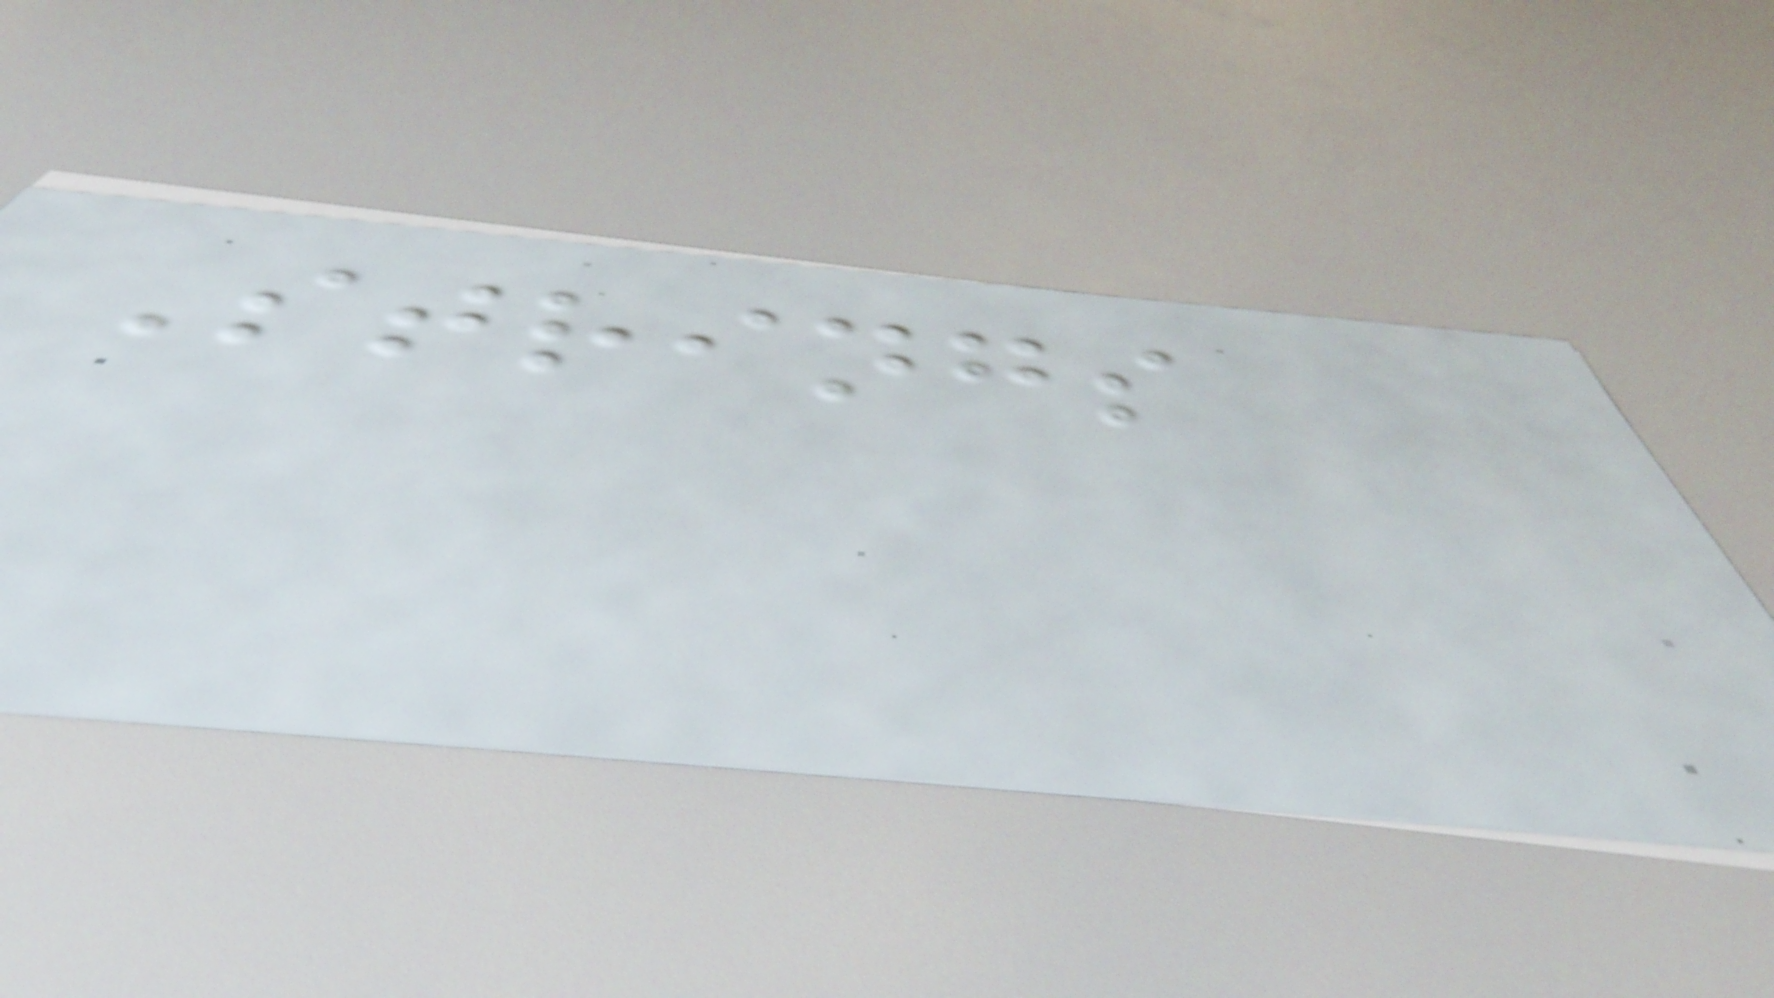Strings
